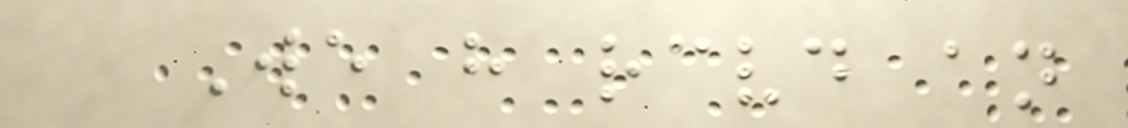We have received an
